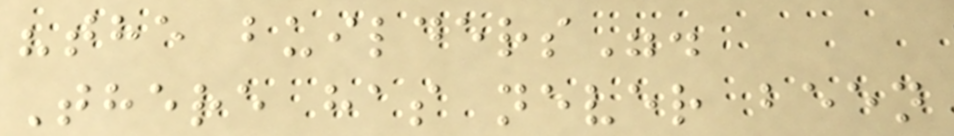"the builders".
There has never been
